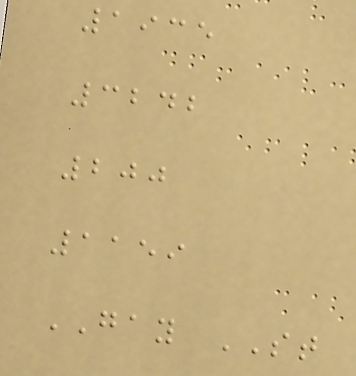1935
3242
200
1159
GAY ST
